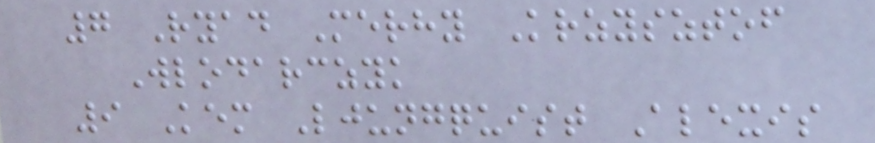7 Ryad Merhy Krzysztof
Wlodarczyk
9 Kem Ljungquist Alexis
